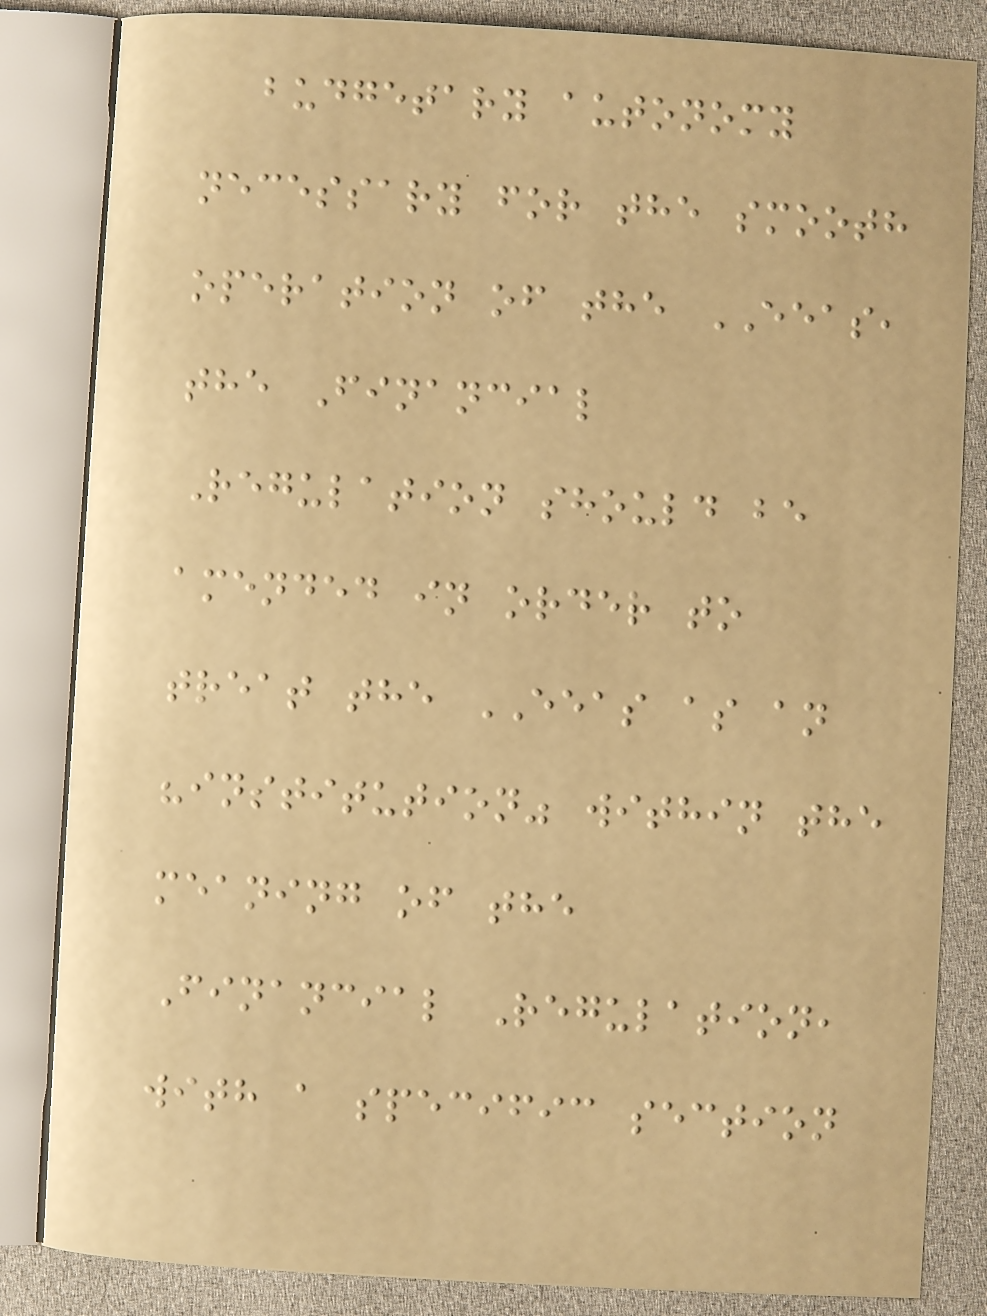budgetary autonomy
necessary for the smooth
operation of the EEAS,
the Financial
Regulation should be
amended in order to
treat the EEAS as an
"institution" within the
meaning of the
Financial Regulation,
with a specific section
